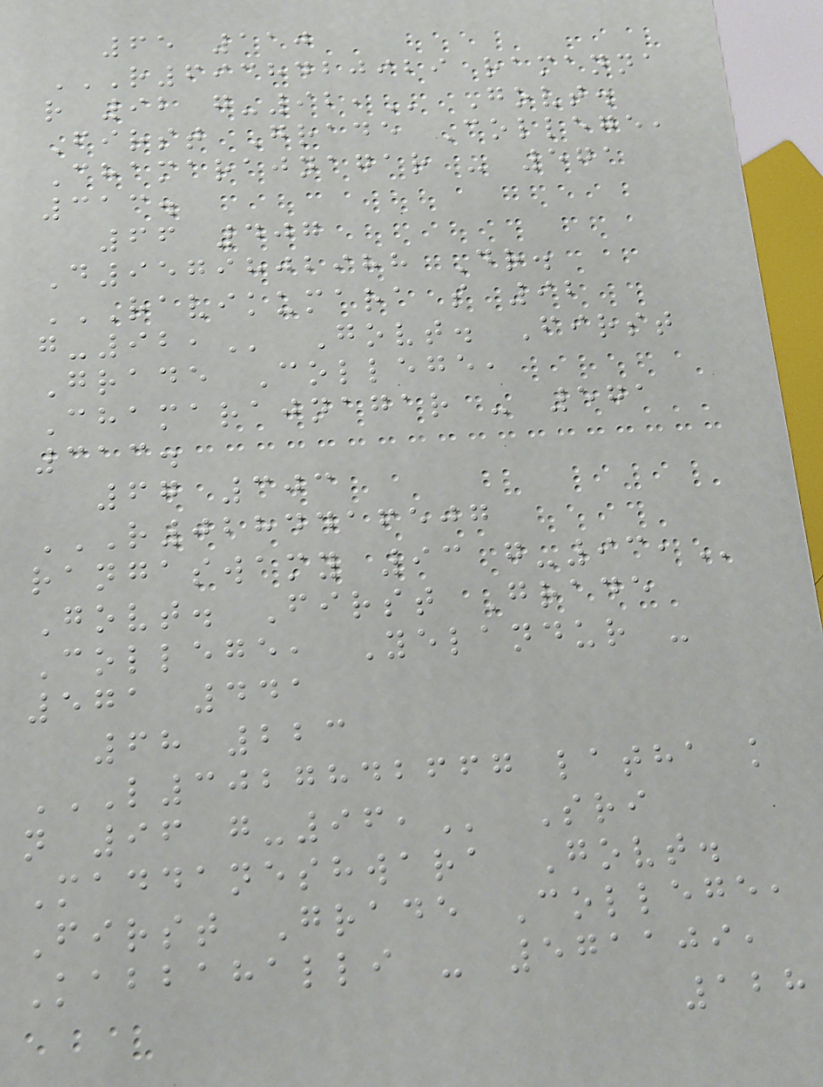65 110
R6938420929 RAMANNA
R 92 G-92, Govt.
First Grade College,
Chamarajnagar - 571
313.
66 407
D9579802988 Dr.
RAVIKUMARA S 92
G-92, Govt. First
Grade College,
Chamarajnagar - 571
313.
67 303
R0284416507
RANGASWAMY 93 G-93,
Govt. First Grade
College, Yelandur -
571 441
68 223
L3027842667 LATHA K
N 96 G-96, Sri
Maddaneshwara Govt.
First Grade College,
Kabbahalli - 571109,
128
